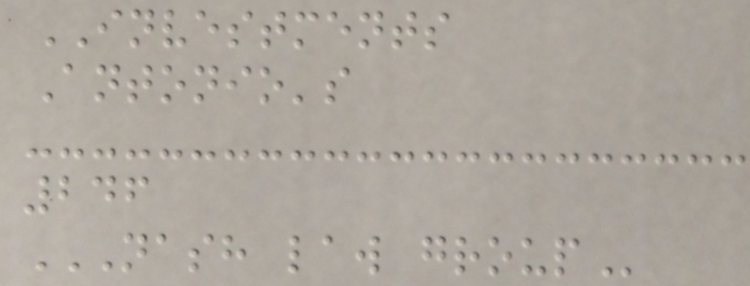INVESTMENTS
Antonio's
246
NASH LAW GROUP
